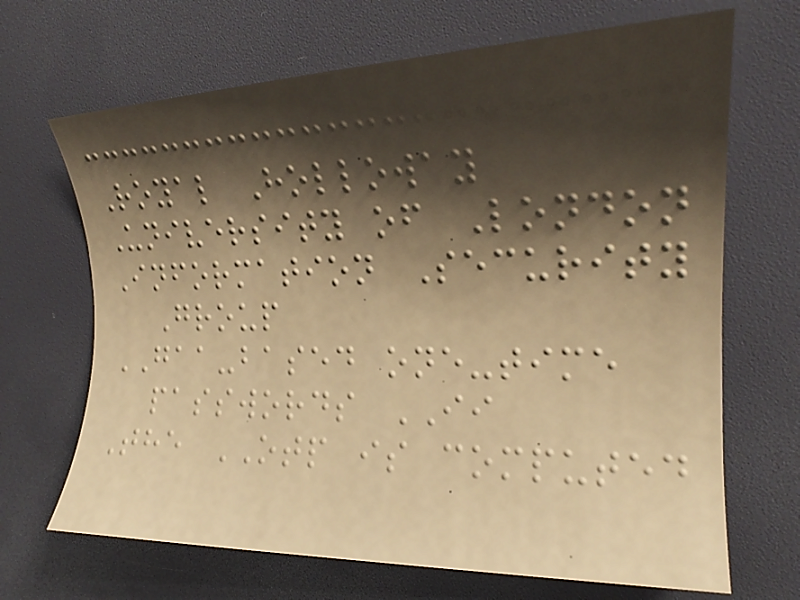Royal Holloway
University of London
Information Security
Group
GAA-based one-time
passwords II
The OTP is computed
